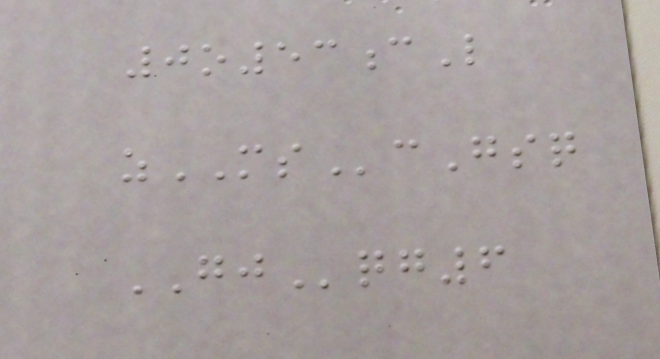0o53cL
zMScGsq
GJqg6
